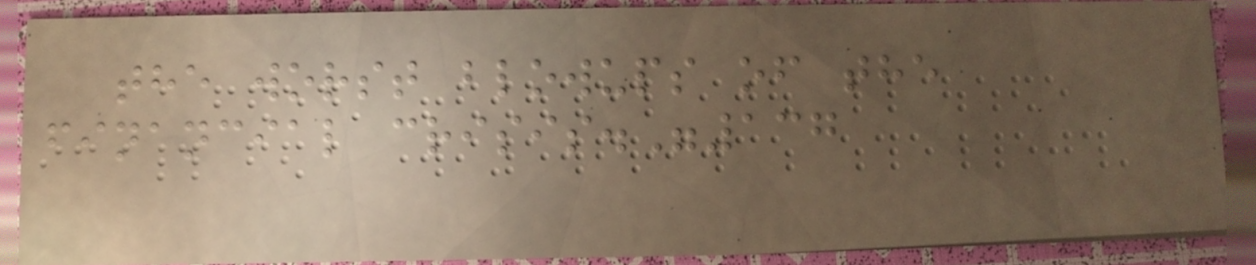the worst blowups of the
financial crisis."137
